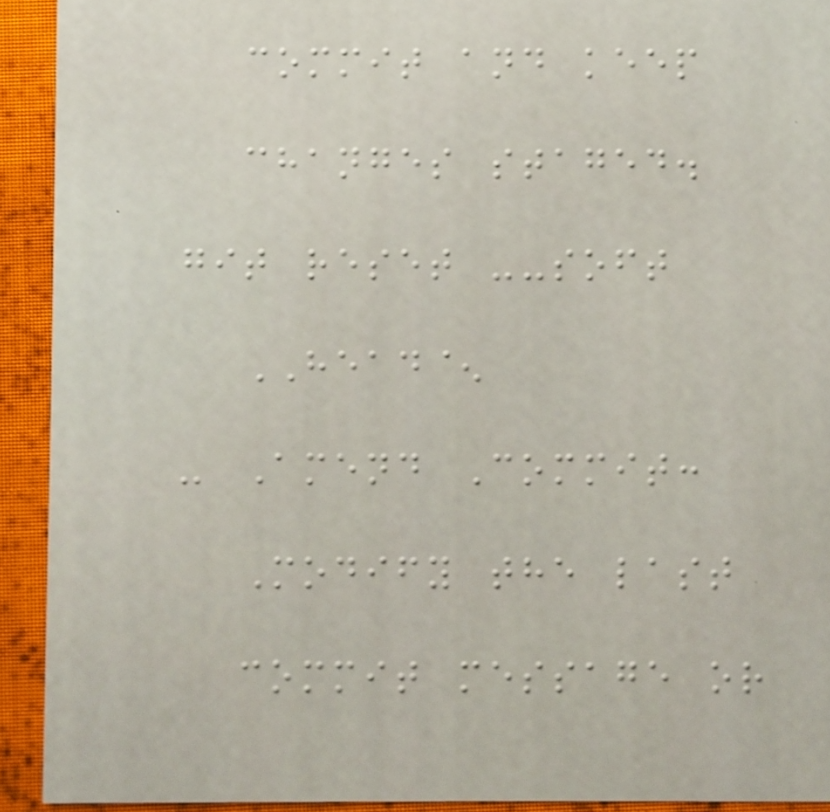commit and keep
changes staged.
git reset --soft
HEAD^
- Amend Commit:
Modify the last
commit message or
